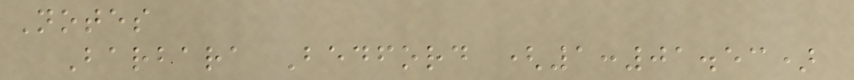Notes
Barbara Bedford (1:01.53)
